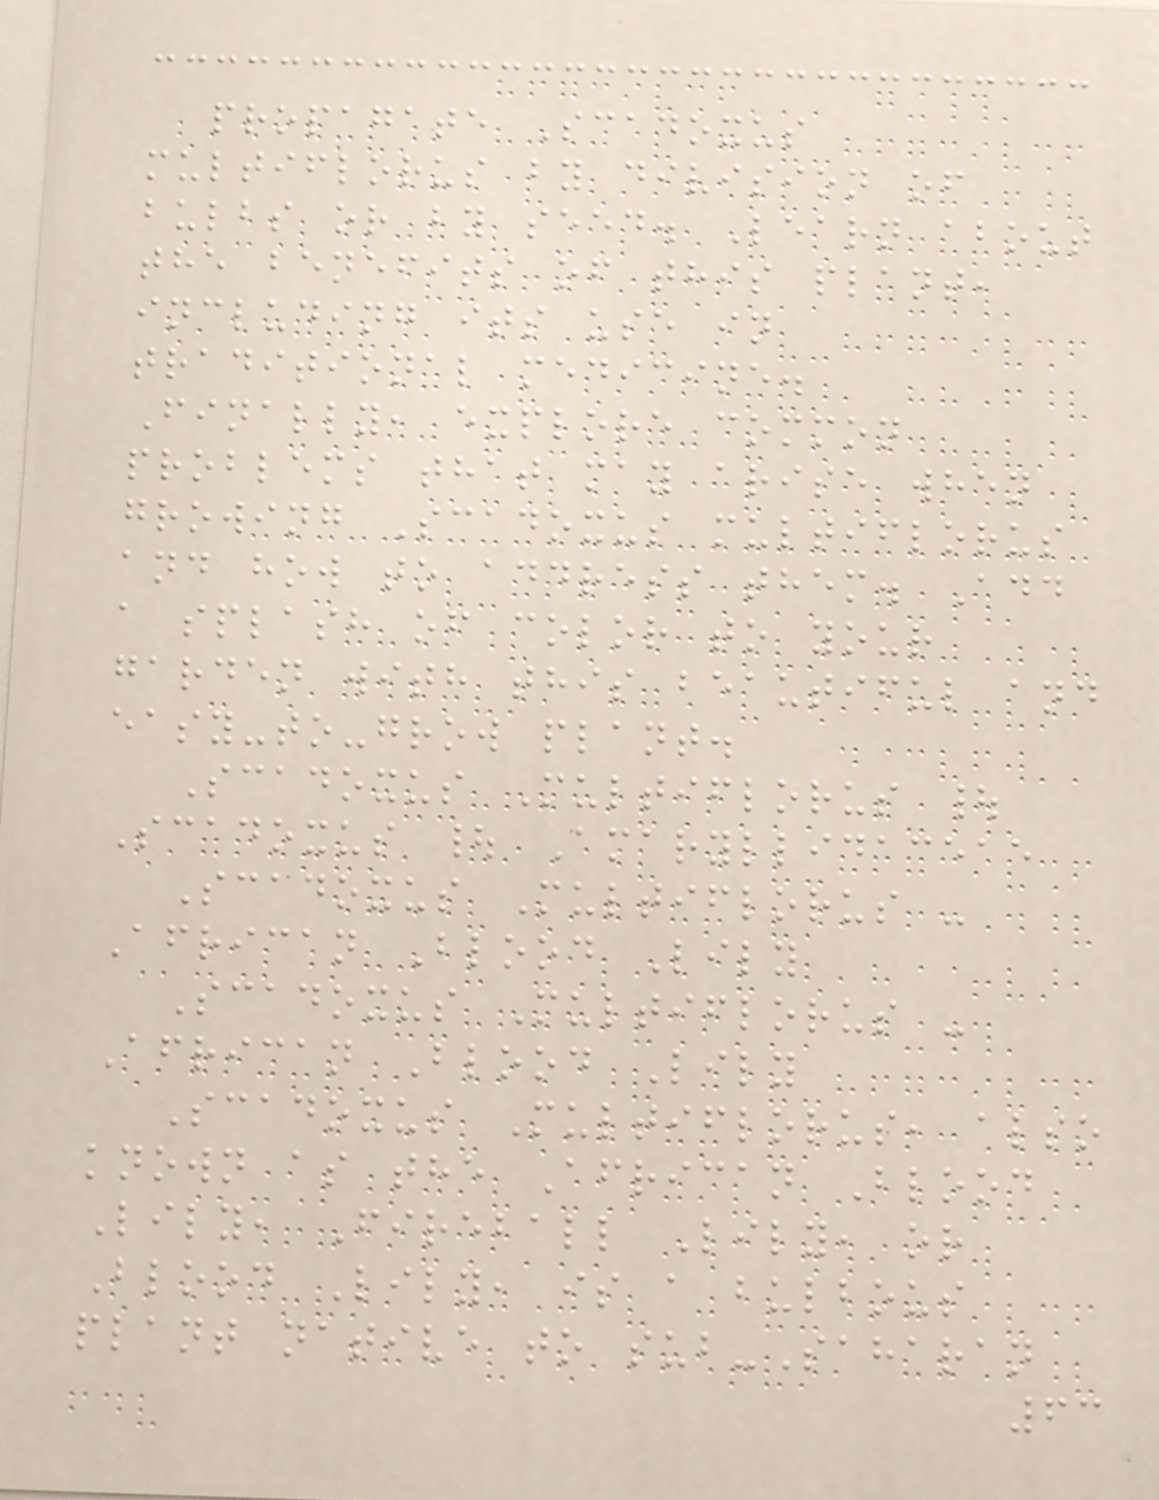propagate Scadoxus
multiflorus by division of
bulbs or by seed. Learn about
the benefits of this plant,
including its use in
traditional medicine.
Finally, explore common
problems that may arise when
growing Scadoxus multiflorus
and how to address them. Add
a splash of color to your
garden with this beautiful and
easy-to-grow plant.
Scadoxus Multiflorus |
Scadoxus | Amaryllidaceae
Scadoxus Multiflorus -
African Blood Lily
Scadoxus Multiflorus -
African Blood Lily
Scadoxus Multiflorus, also
known as the African Blood
Lily, Fireball Lily, or
Blood Lily, is a bulbous
plant native to sub-Saharan
63
